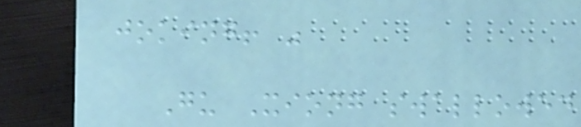joking! "
Gu Xiong swallowed
